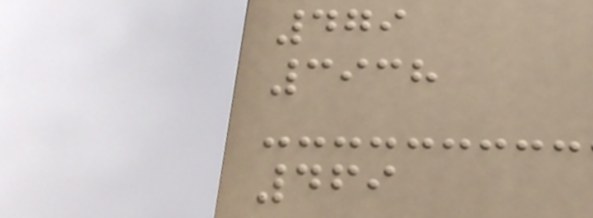479
3938
469
